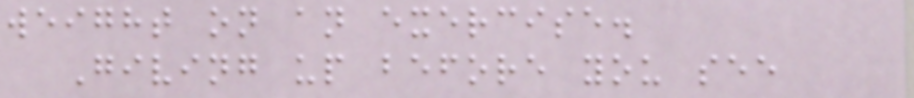weight on an exercise.
Giving up before you see
